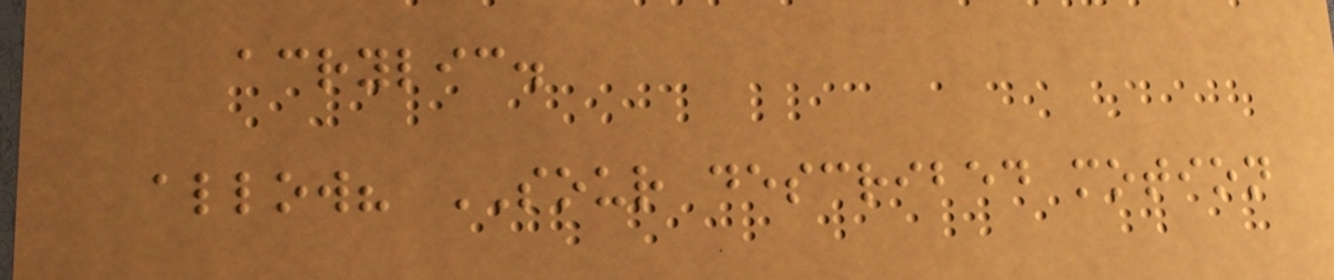acrylic.
allow? SOUR described motion
